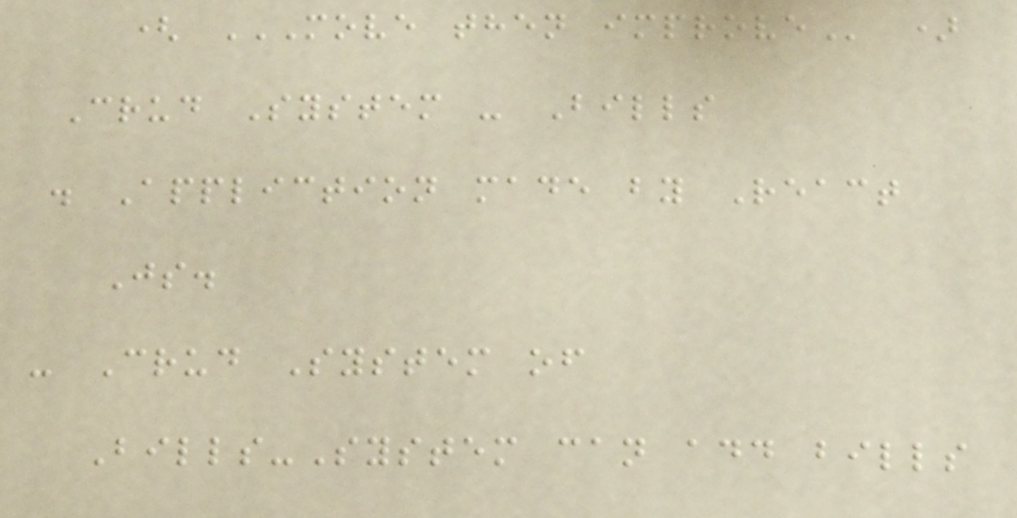( MOVE THEN IMPROVE )
Crud System - Bills
. Appliction made by React
Js.
- Crud System of
Bills-System can add bills
